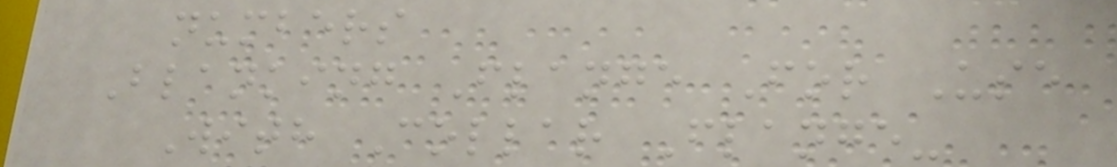numbers
Blanking Flange For Use
With Collar Flange-
